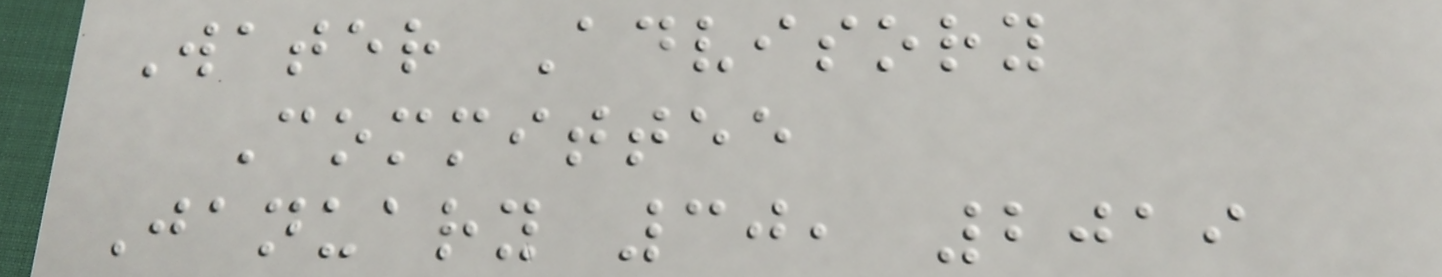Water Advisory
Committee
January 30, 2019
